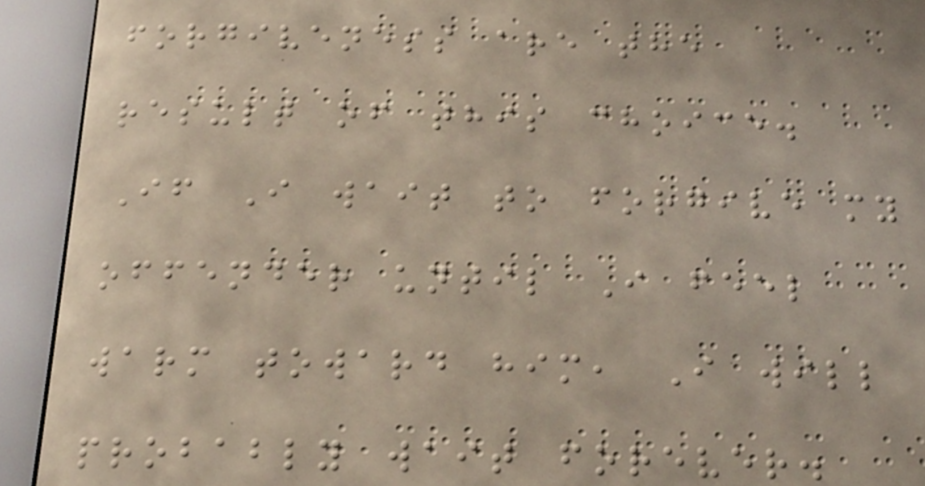forgiveness are the
result of this choice.
If I wait to forgive my
offender until I feel
warm toward him, I will
probably wait forever.
